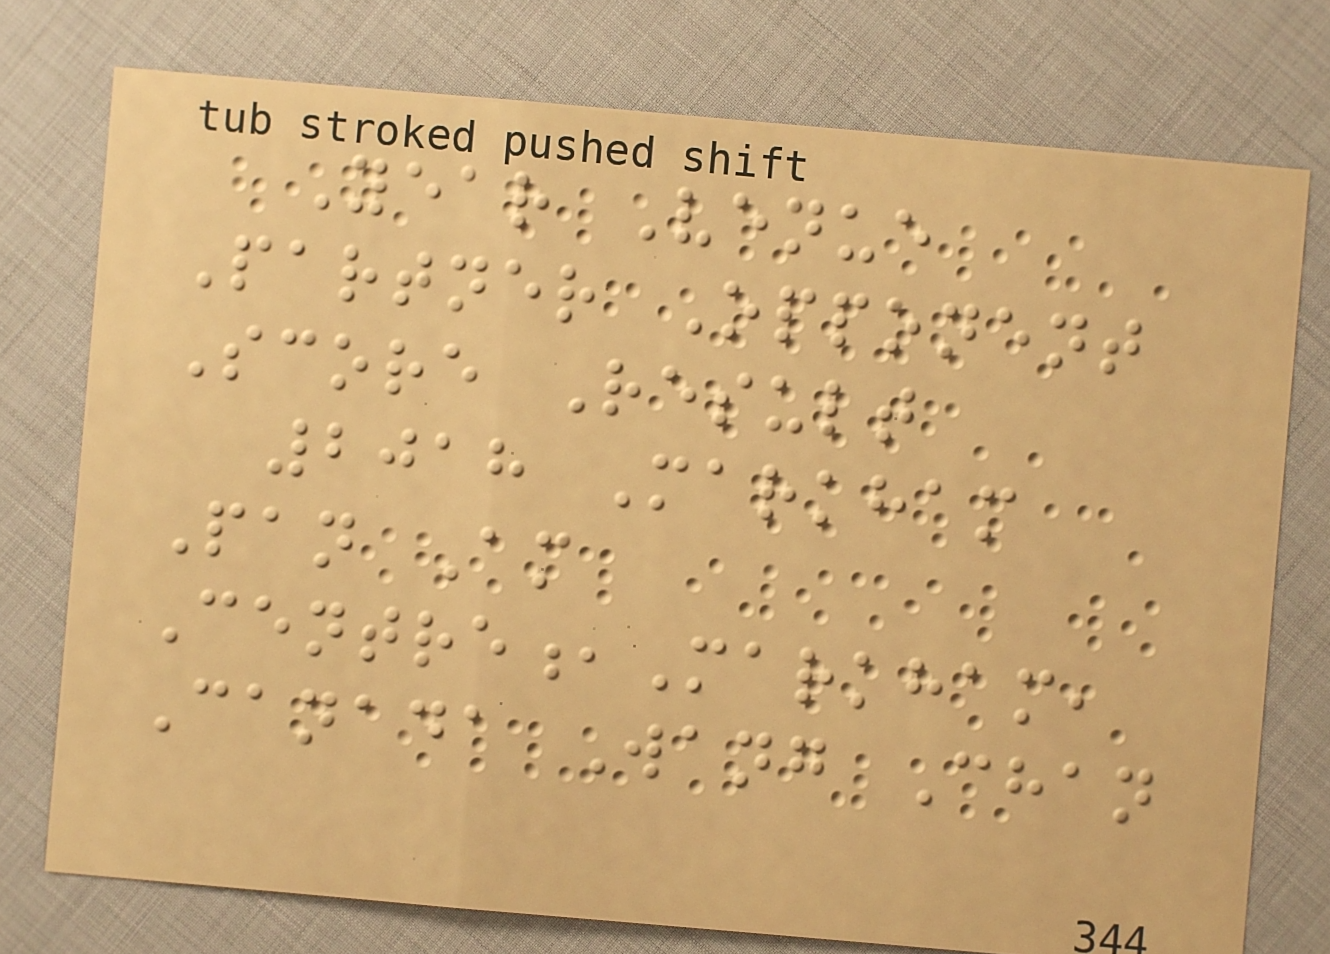Year Venue
Partner Opponent
Score Result
2018 Markham
Pan Am
Centre,Markham,
Canada Wang Chan
